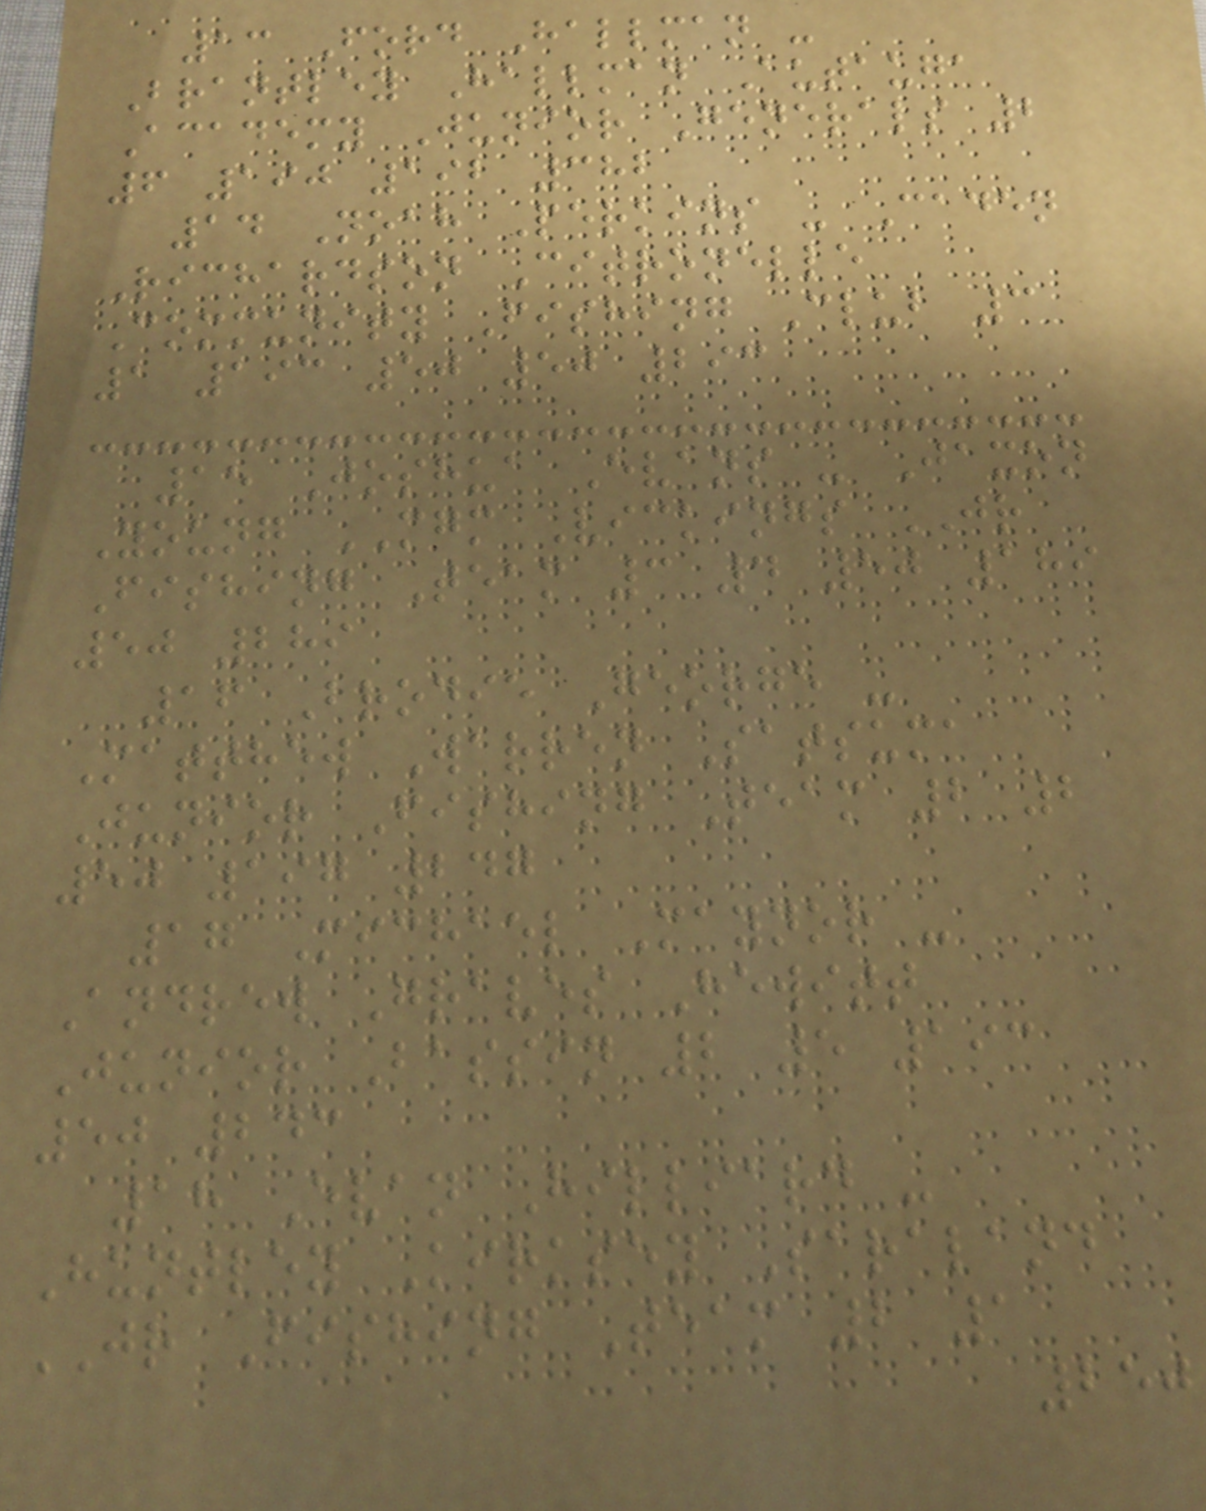13 Ford Hallman -
Brantley Hallman Autauga
Academy Junior Generals 2
6 190 192 382
14 Noah Perkins - Caden
Richardson Citronelle
Community Fishing Club 3
1 193 50 50 293
15 Joshua Evans - Jaxon
Young MGM Vickings JR
Fishing Team 3 4 50 189
50 289
16 Brodie George -
Matthew Warren Satsuma
Junior Fishing Team 2 2
50 197 247
17 Michael Maynor -
Andrew Graves Hewitt
Junior Bassin 2 5 193
50 243
18 Evan Hilliard -
Huntley Kirksey Saraland
JR Fishing Team 2 1
250
